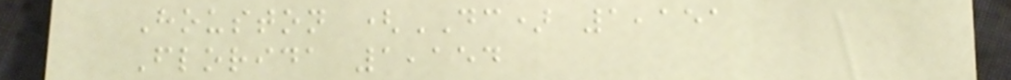Houston (DC) 1,151
Florida 1,154
